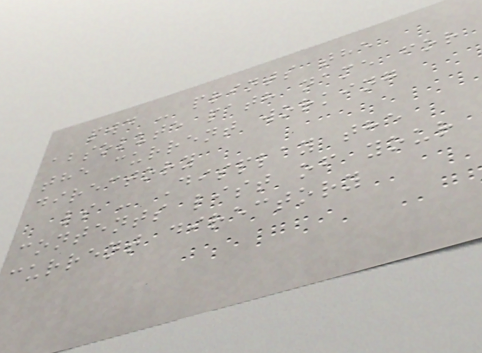pwd - prints the
absolute path name for
the current working
directory
ls - Display the
contents list of your
current directory
